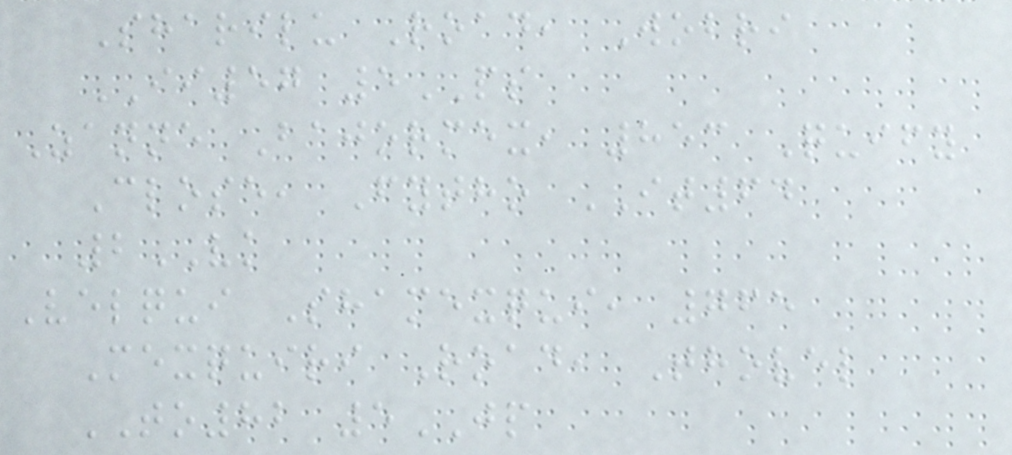Sharilu Road, Wobri
II57 5PS
Zanne Bajormex, 853 Quify
Close, Fytho IT64
2VK
Velqui Shamexqui, 765
Mexquiri Road, Thovel
TO82 5JP
